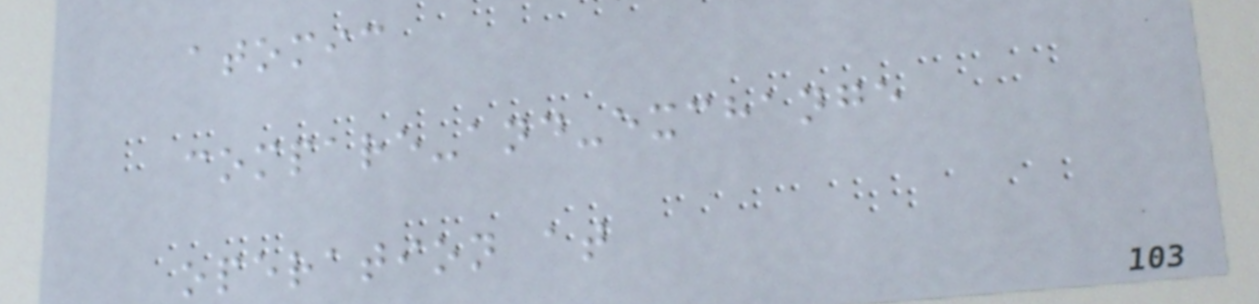atomic
compare-and-exchange
operation at
